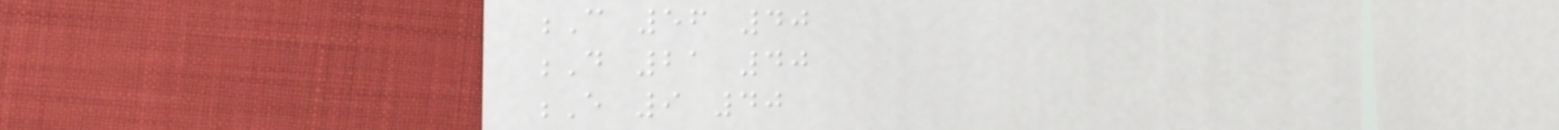C 56 40
D 21 40
E 9 40
